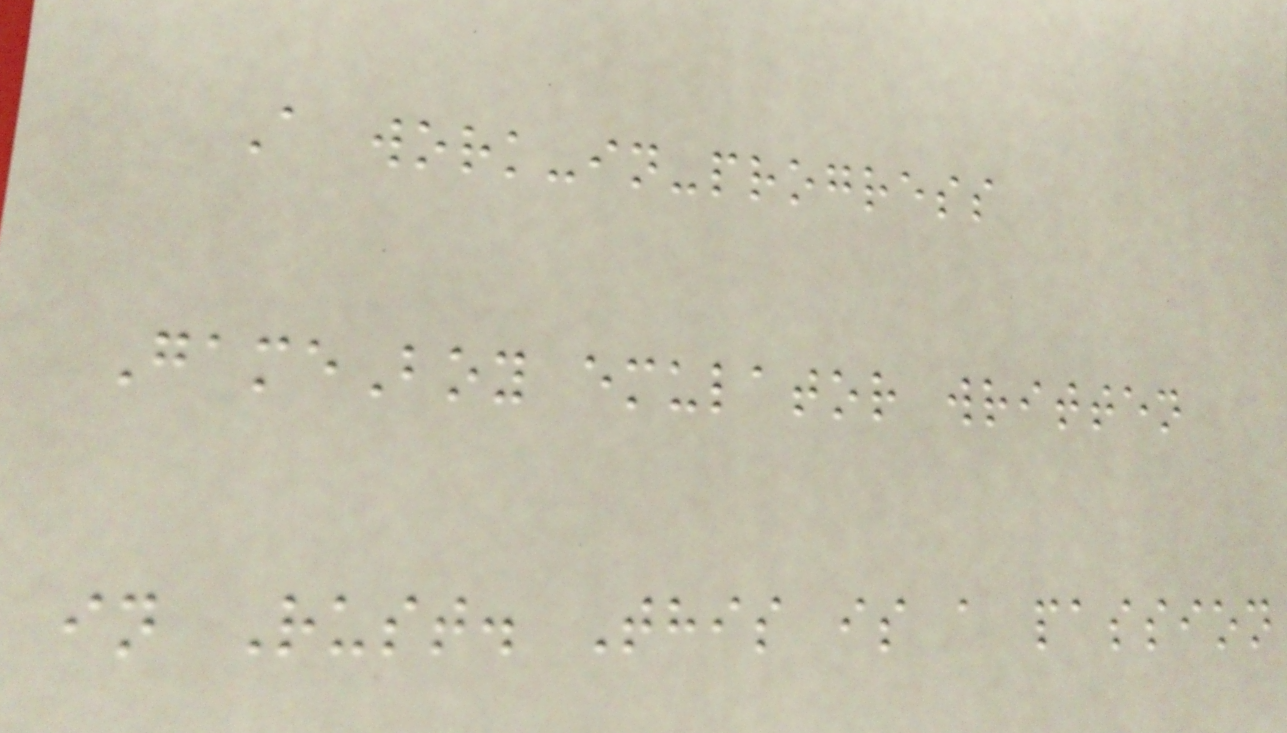A work-in-progress
GameBoy emulator written
in Rust. This is a passion
